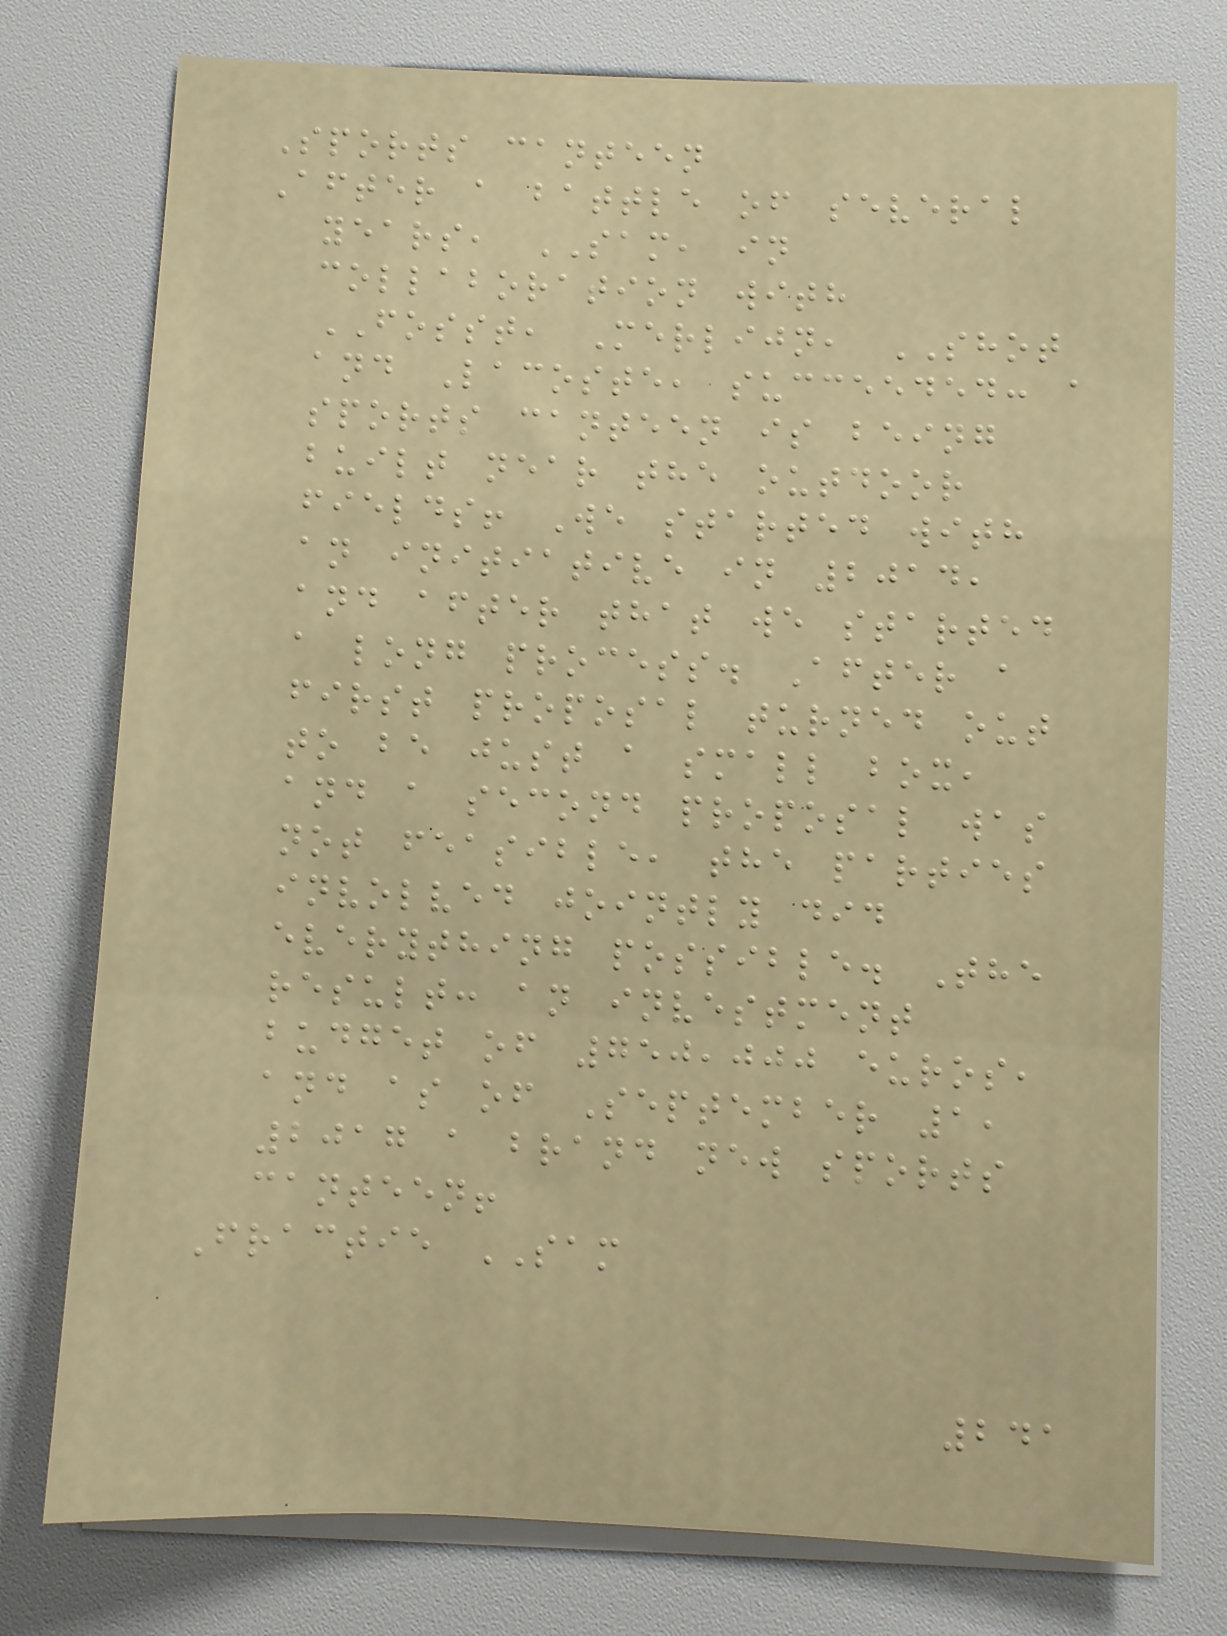Sports canteen
After a battle of several
years, SAM, in
collaboration with
FOSST, Merlijn, SHOT
and Lacoste, succeeded: a
sports canteen is being
built near the outdoor
fields! We started with
an initiative in 2014,
and after that we started
a long process. After a
first proposal turned out
to be just a small box,
and a second proposal was
not feasible, the parties
involved jointly did
everything possible. The
result: an investment
budget of 750,000 euros,
and as of September 1,
2017 a brand new sports
canteen!
Fractie SAM
241
